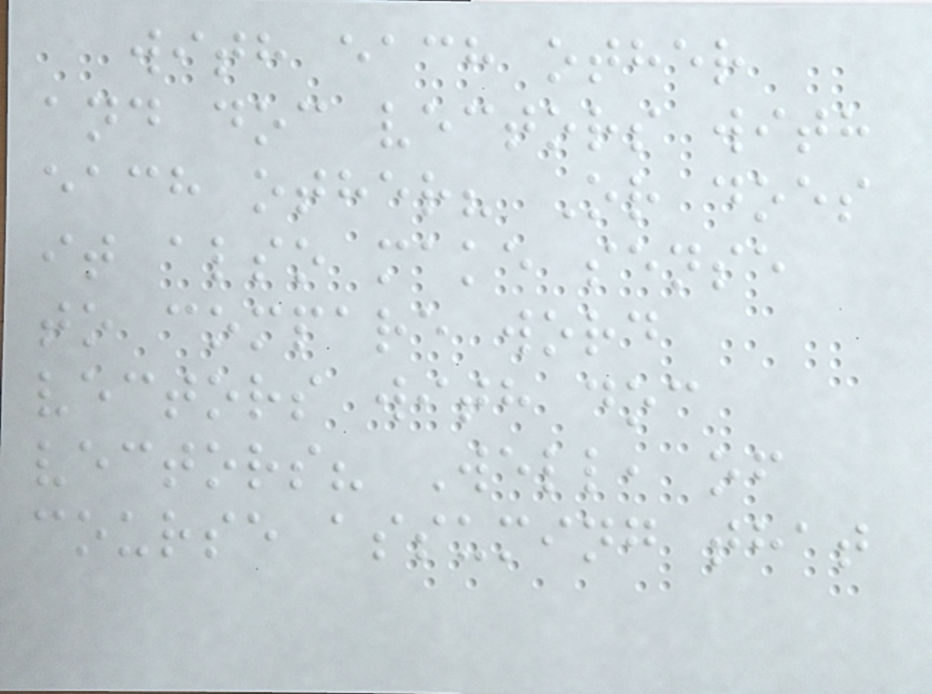with each other
and doc vectors with
each other? Or does
it also make sense
to compare word
vectors with doc
vectors? Well, of
course assuming that
